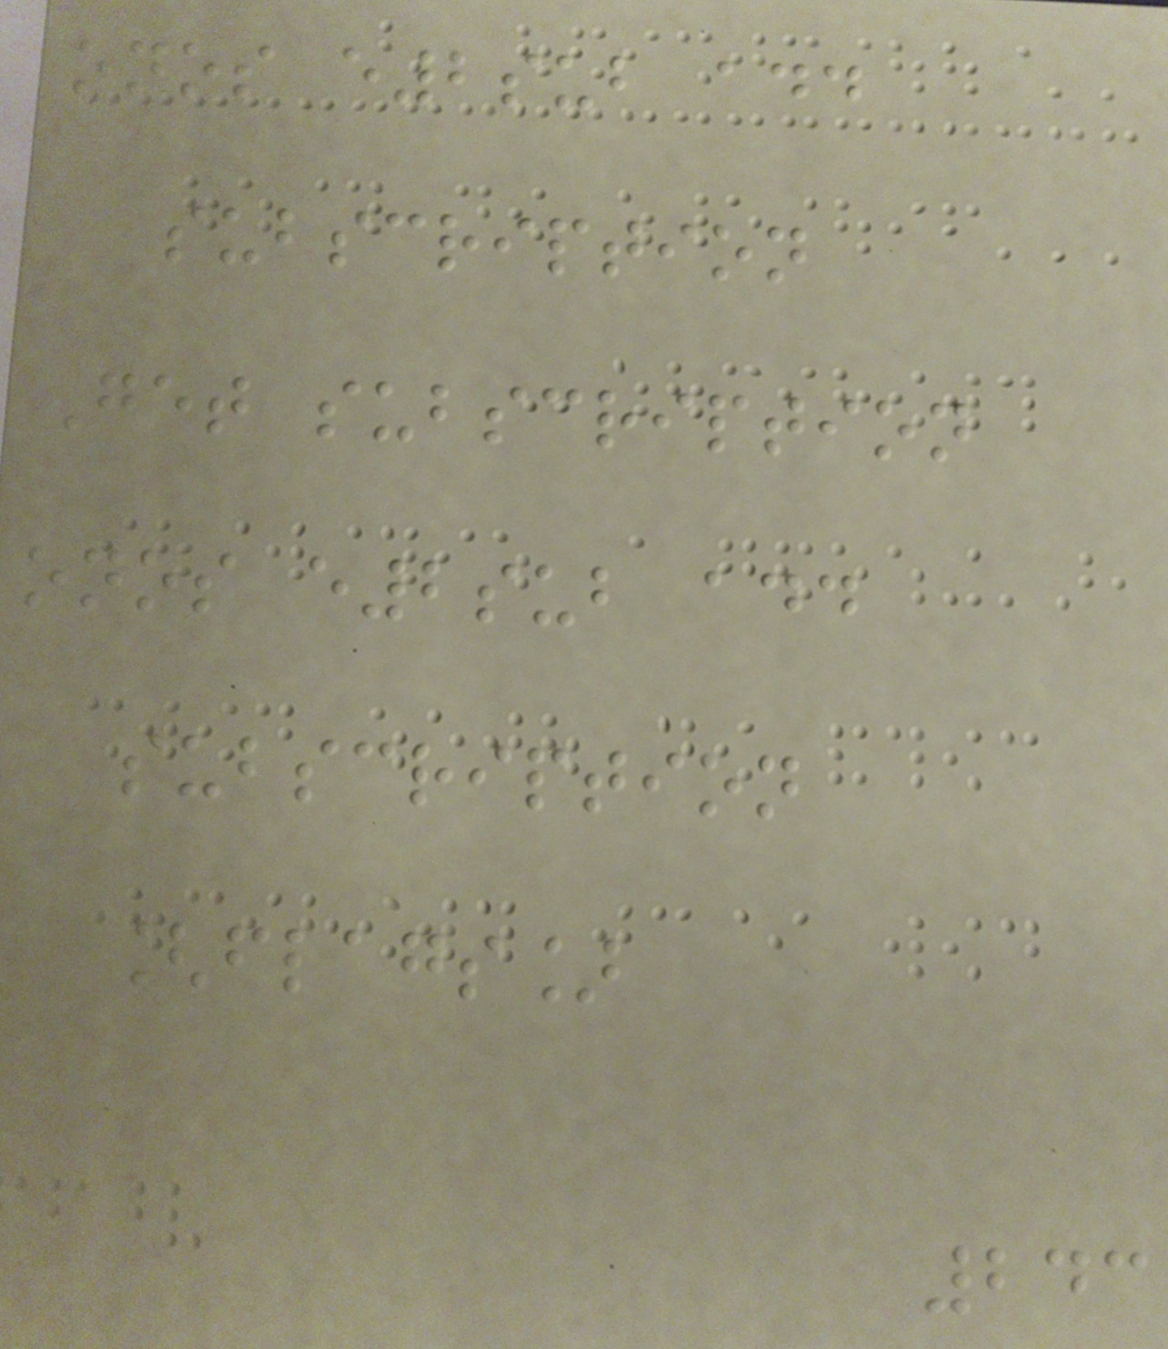onos e2sub add
subscription
Get subscription
onos e2sub add
subscription
[flags]
243
